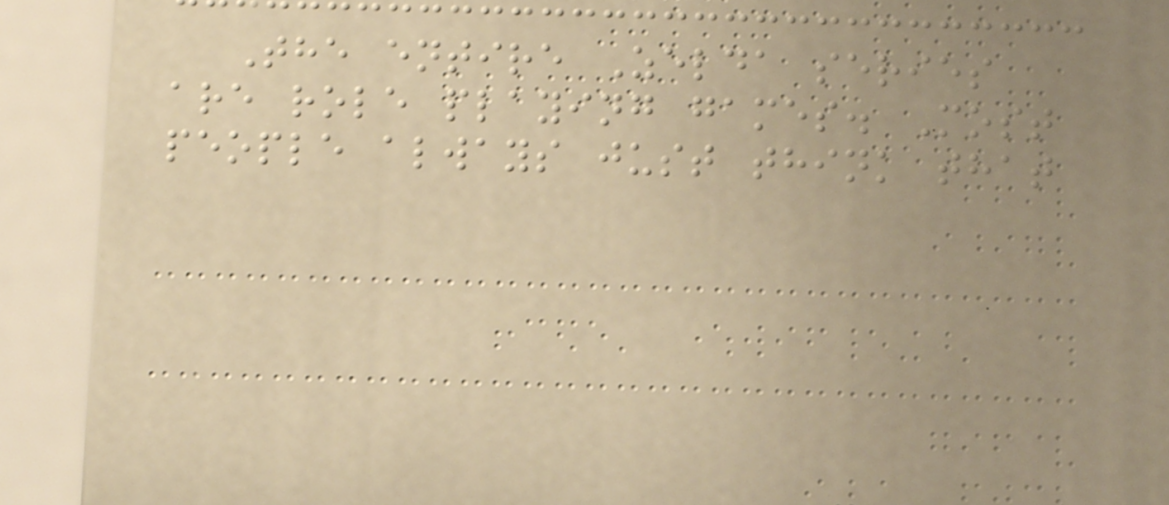The entire Zelda series
are role playing games. Most
people always just think that
